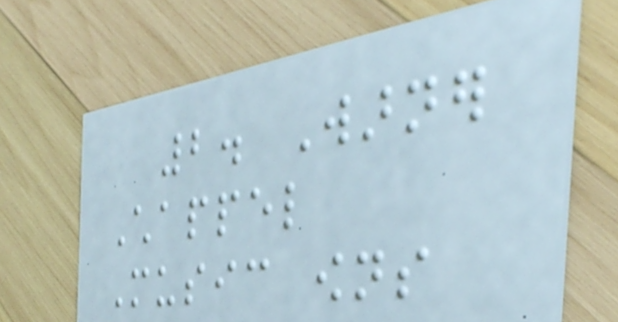2. Warner
Chappel
Music owns
